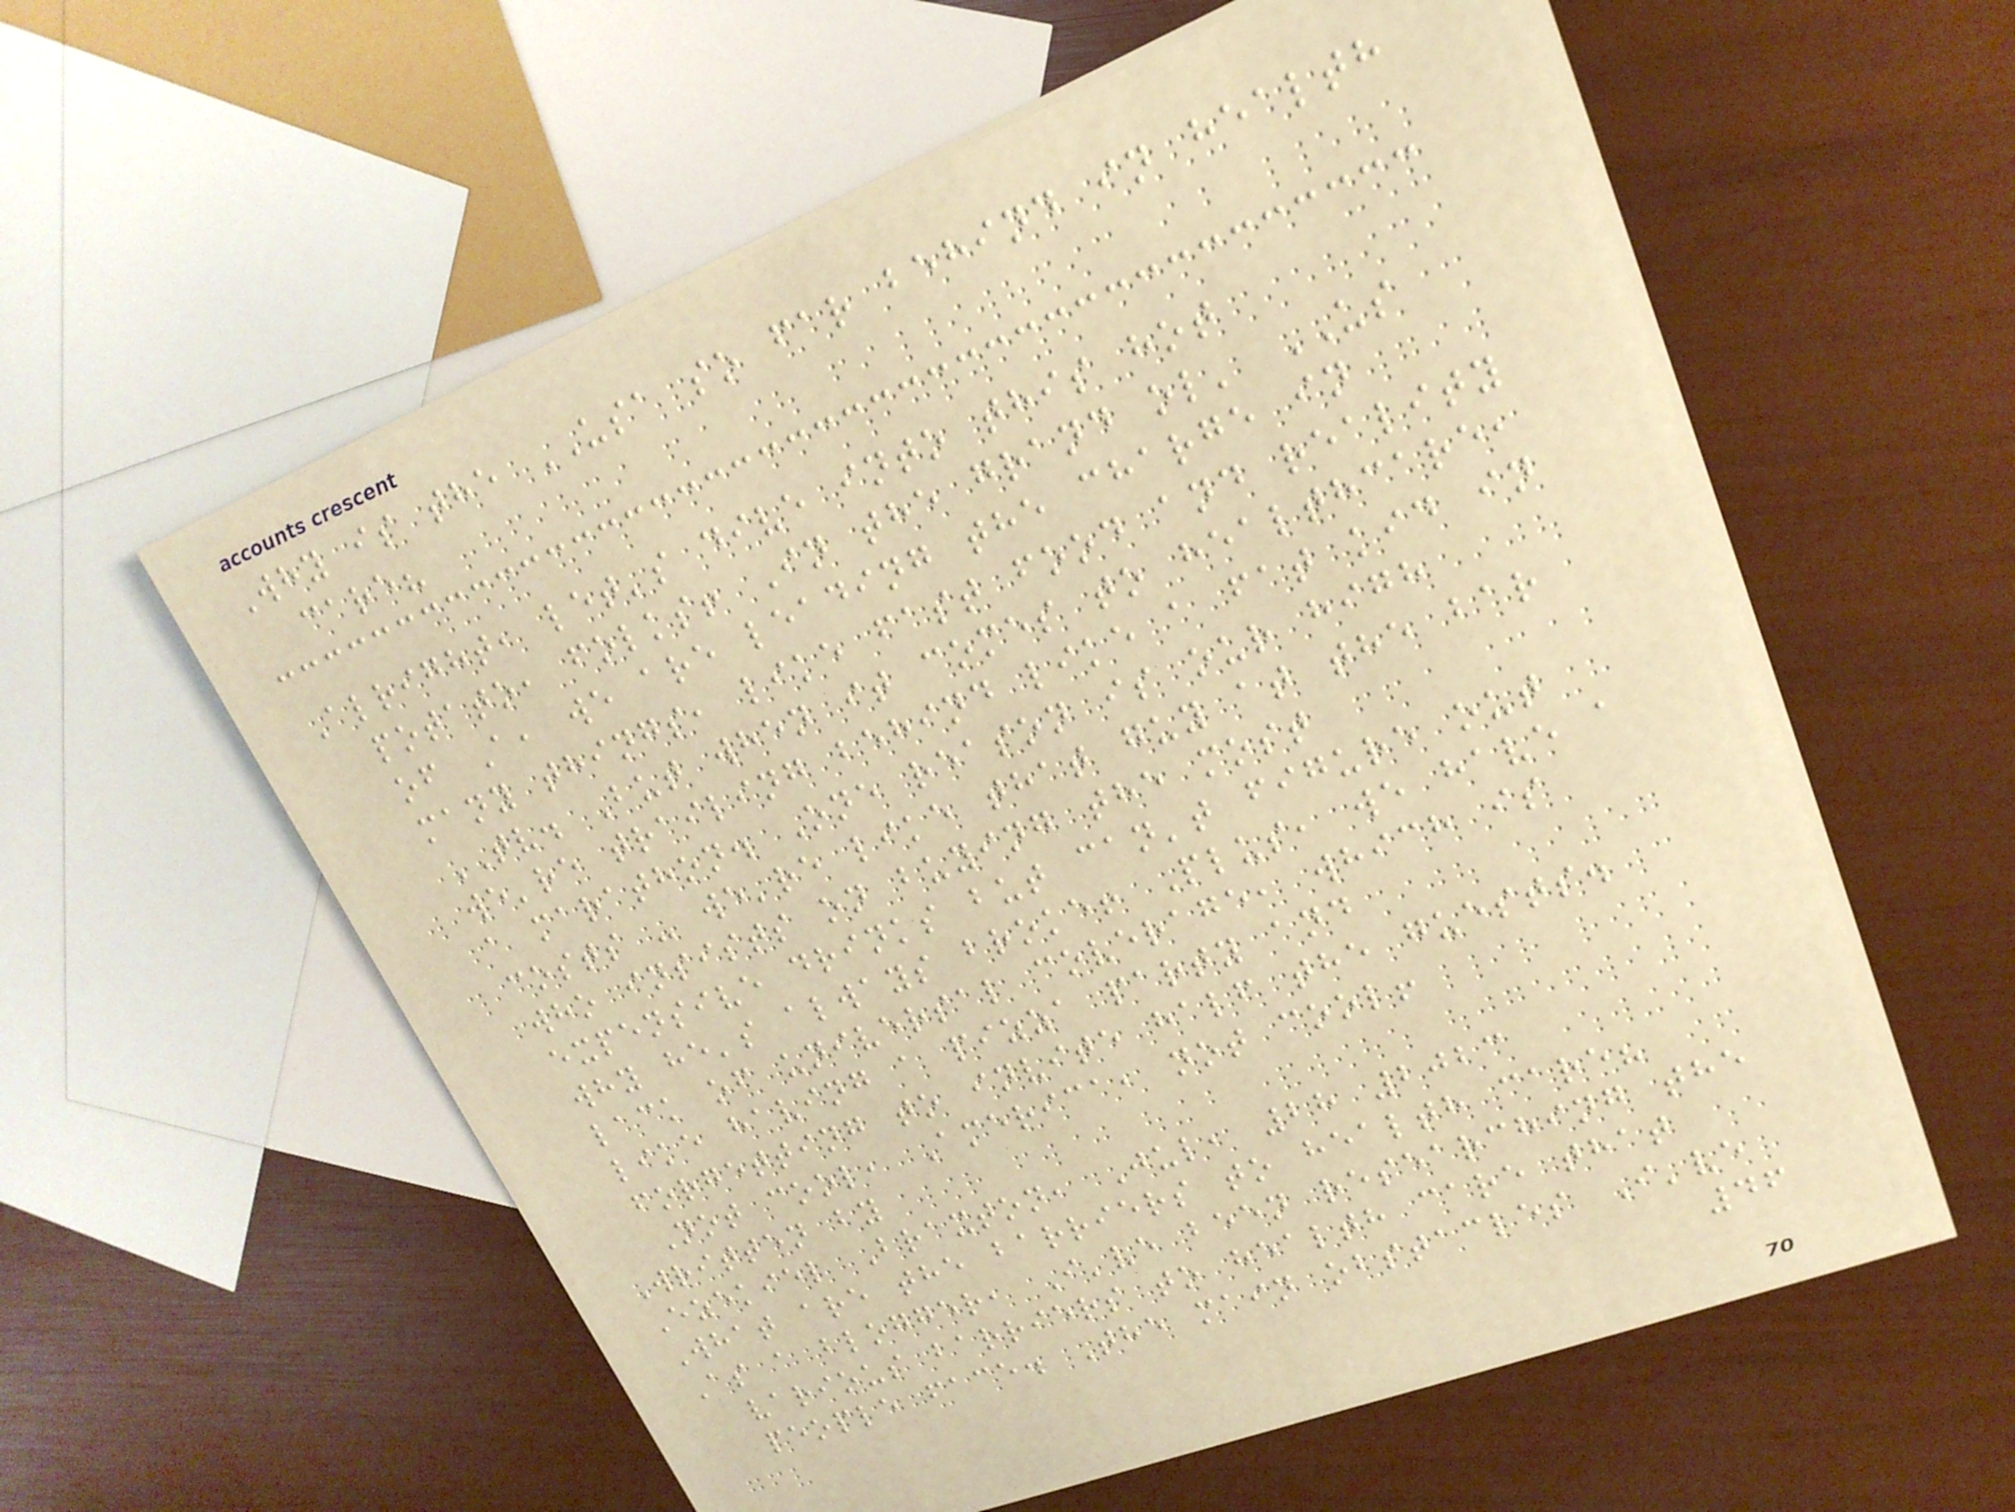Why is the USA so far behind in health
care?
Alright, let's dive into this hot
potato, folks! In the grand ol' US
of A, we are leading the charge in
many things, like fast food and reality
TV. But when it comes to healthcare,
we're trailing behind like a fat kid in
a marathon. One reason is our high
costs - we're like that guy at the bar
who insists on buying the most
expensive drinks but can't figure out
why he's always broke! Plus, we have a
lack of universal coverage, which is
like having a pizza party and
forgetting to invite half the guests.
Not cool, America, not cool!
Written by
Ezekiel Braxton, Jul, 28 2023
What are the barriers to health care?
As a blogger, I've been researching the
various barriers to health care that
people face. The main obstacles I've
46
